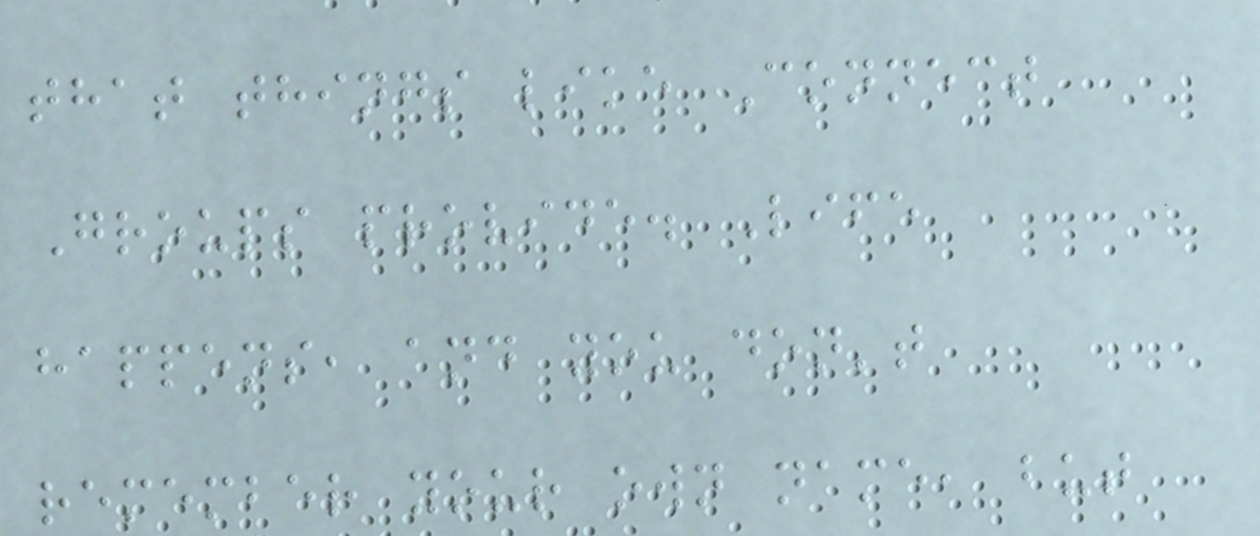that things like Connect
Groups provide. Life
happens, and you don't
remember your own name, but
